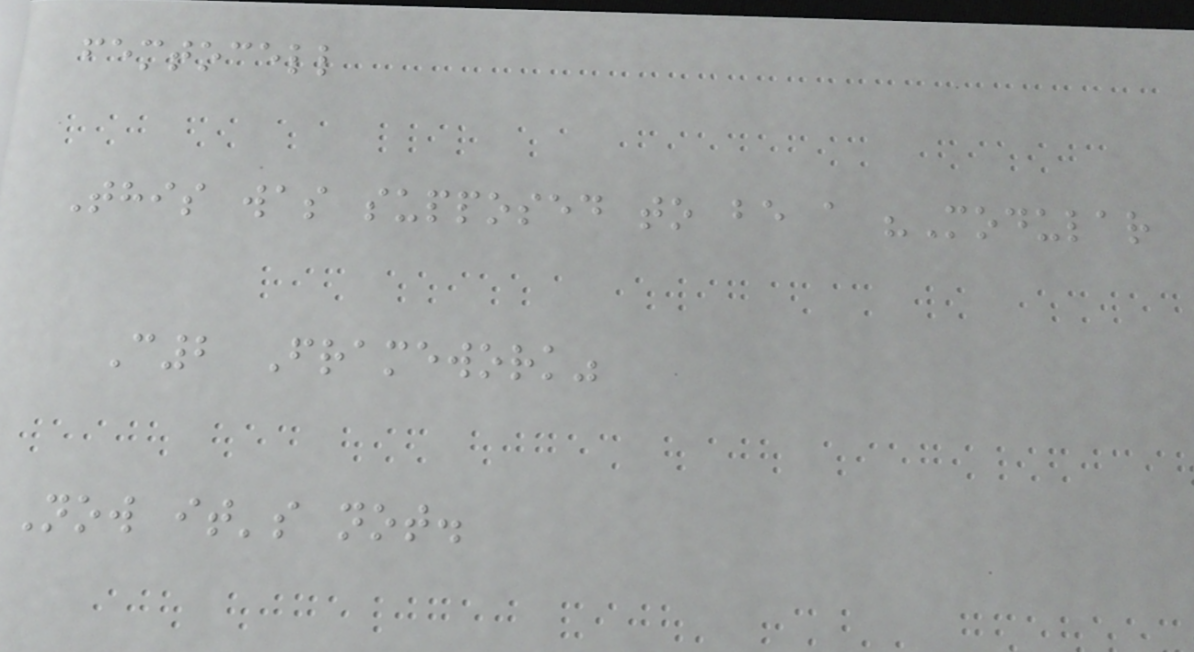femtocell
This was supposed to be a "Modular
C2 Framework"
Now it's not.
